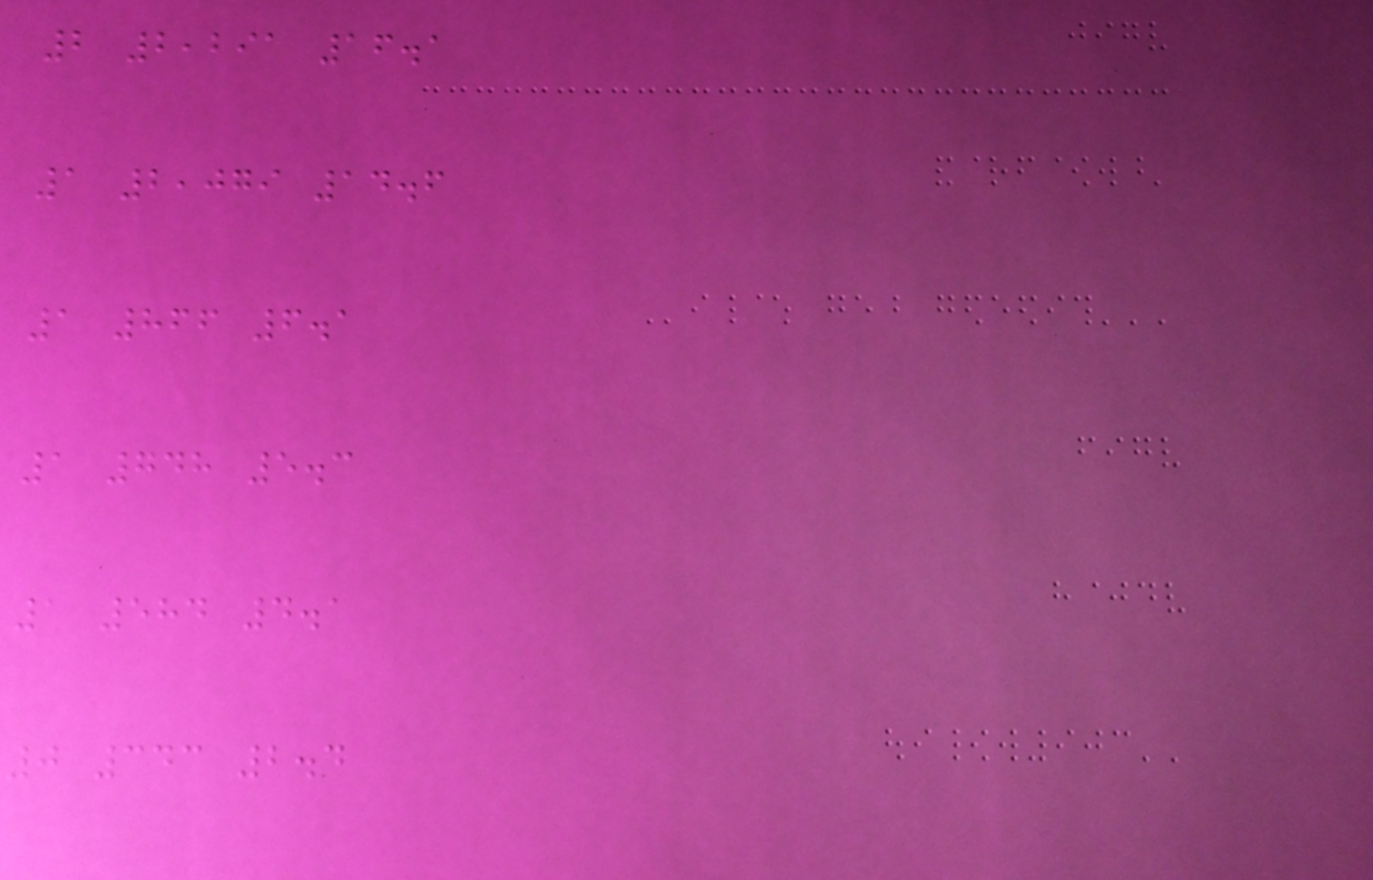2 2,291 16.1
1 2,079 14.6
1 866 6.1
1 748 5.3
1 584 4.1
0 343 2.4
